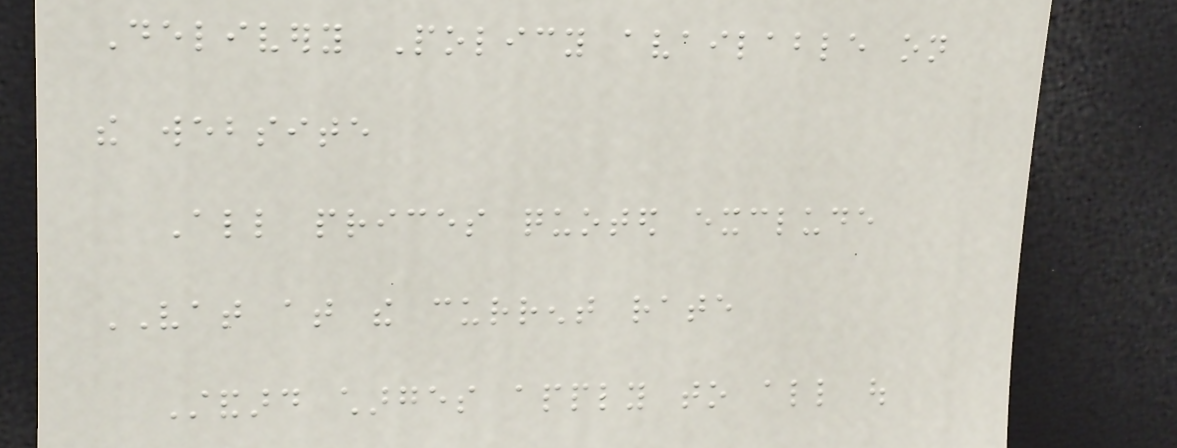Delivery Policy available on
the website
All prices quoted exclude
VAT at the current rate
Standard charges apply to all out
